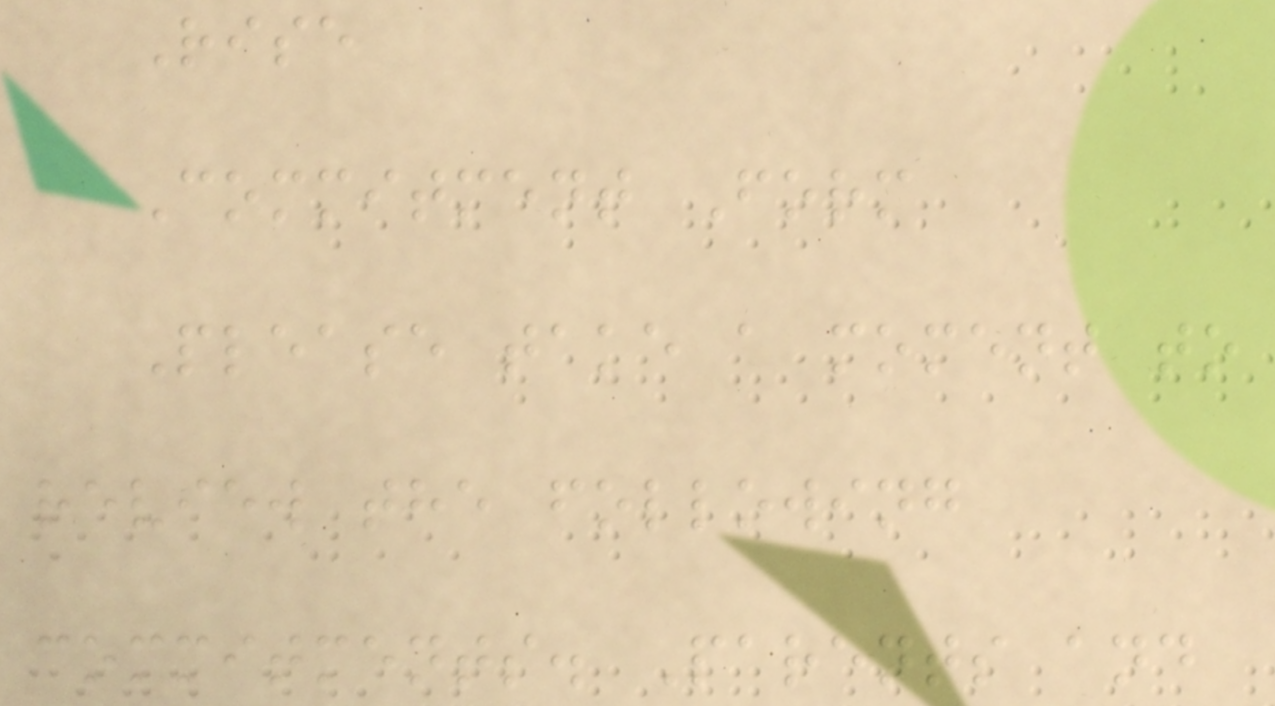Rise
Commitment Form
Please take a moment to
review the following
commitments. Parents and
